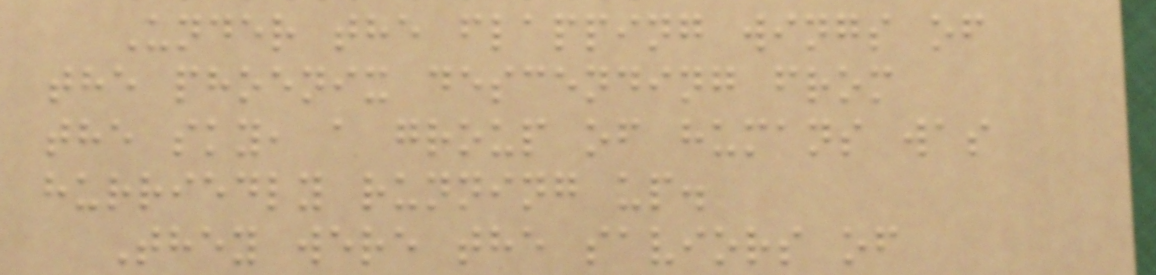Under the flapping wings of
the phoenix descending from
the sky, a group of humans was
hurriedly running up.
They were the saviors of
